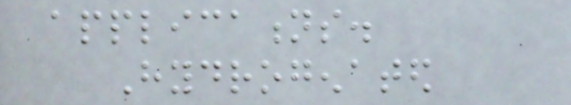applications.
Hydrogenated
